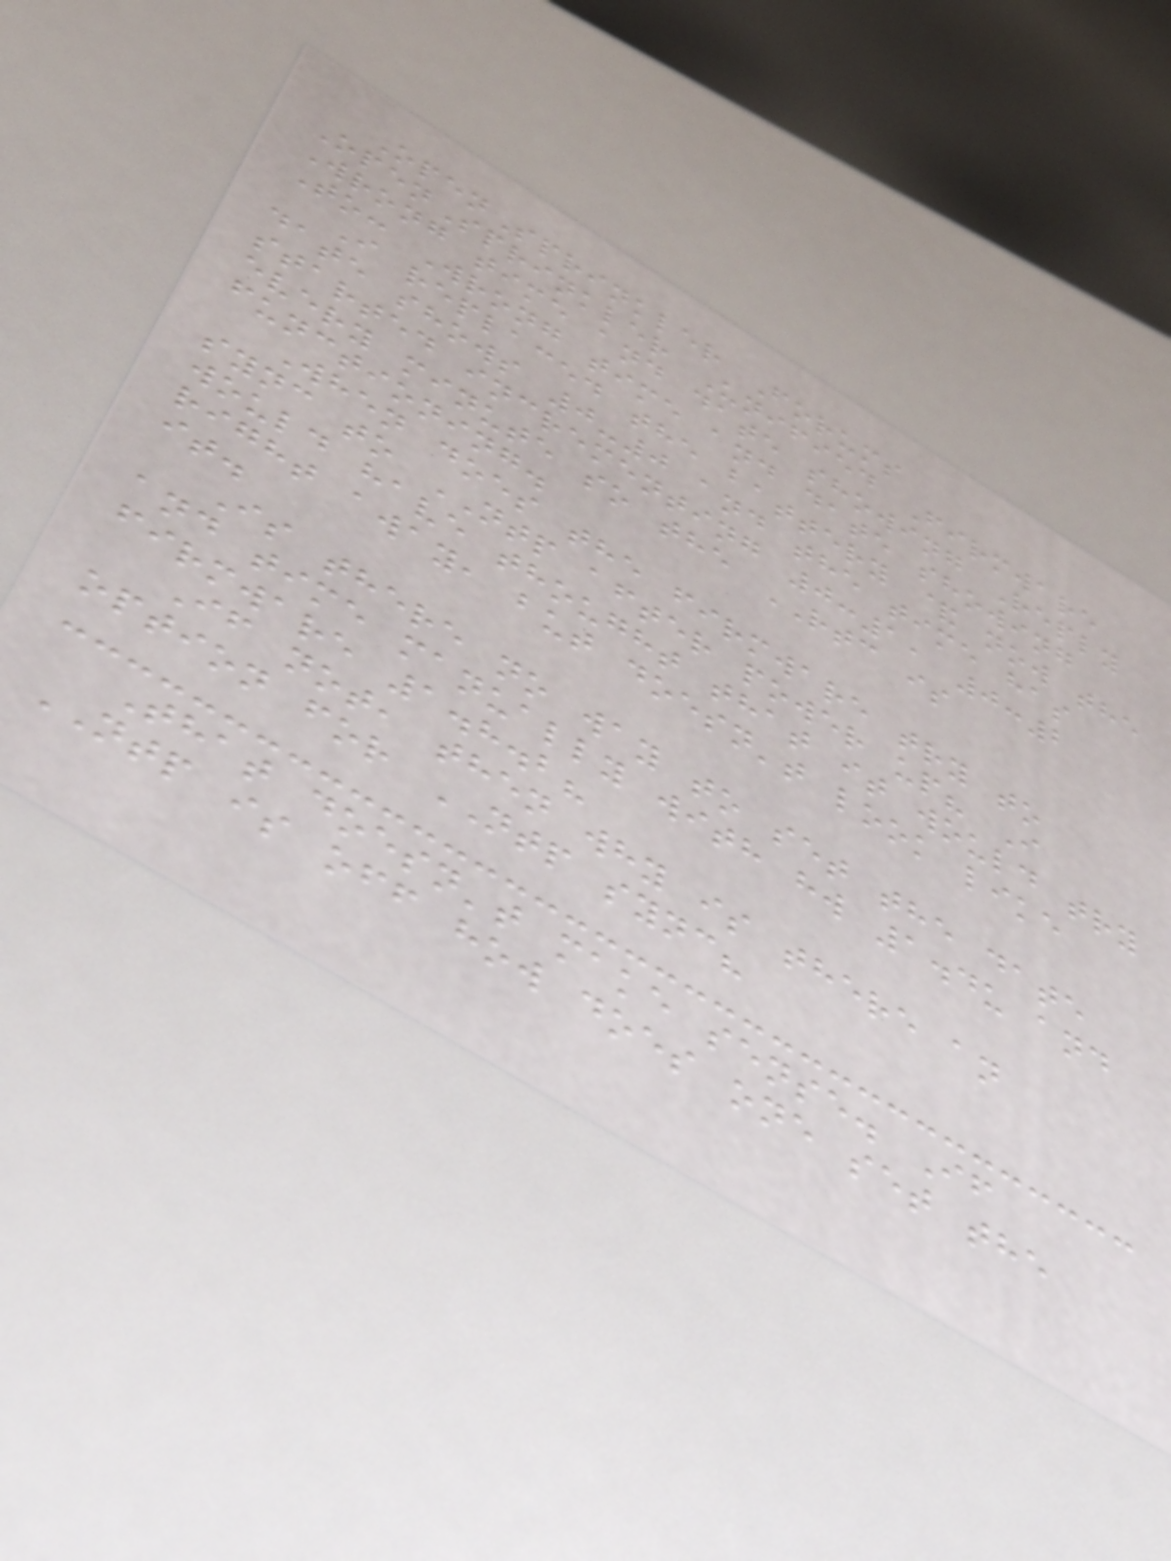OpenSprinkler Forums
OpenSprinkler Unified Firmware
Wrong time and date showing Reply
To: Wrong time and date showing
I replaced the battery & now the
date shows 0-0 and the time has
started incrementing 0:1, 0:2
every minute so the RTC is
functioning.
When does the firmware try to
sync to NTP after power up? I
would have thought that it would try
right away, but doesn't look like
it.
Is there no way to set the date
and time manually with hw 1.4u and
firmware 1.8.2?
If not, then why is there an
option for NTP sync?
That doesn't make sense. If
NTP is off how does one set the
